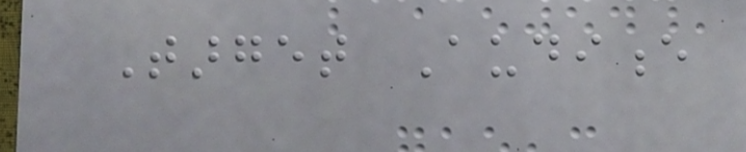Target Audience
